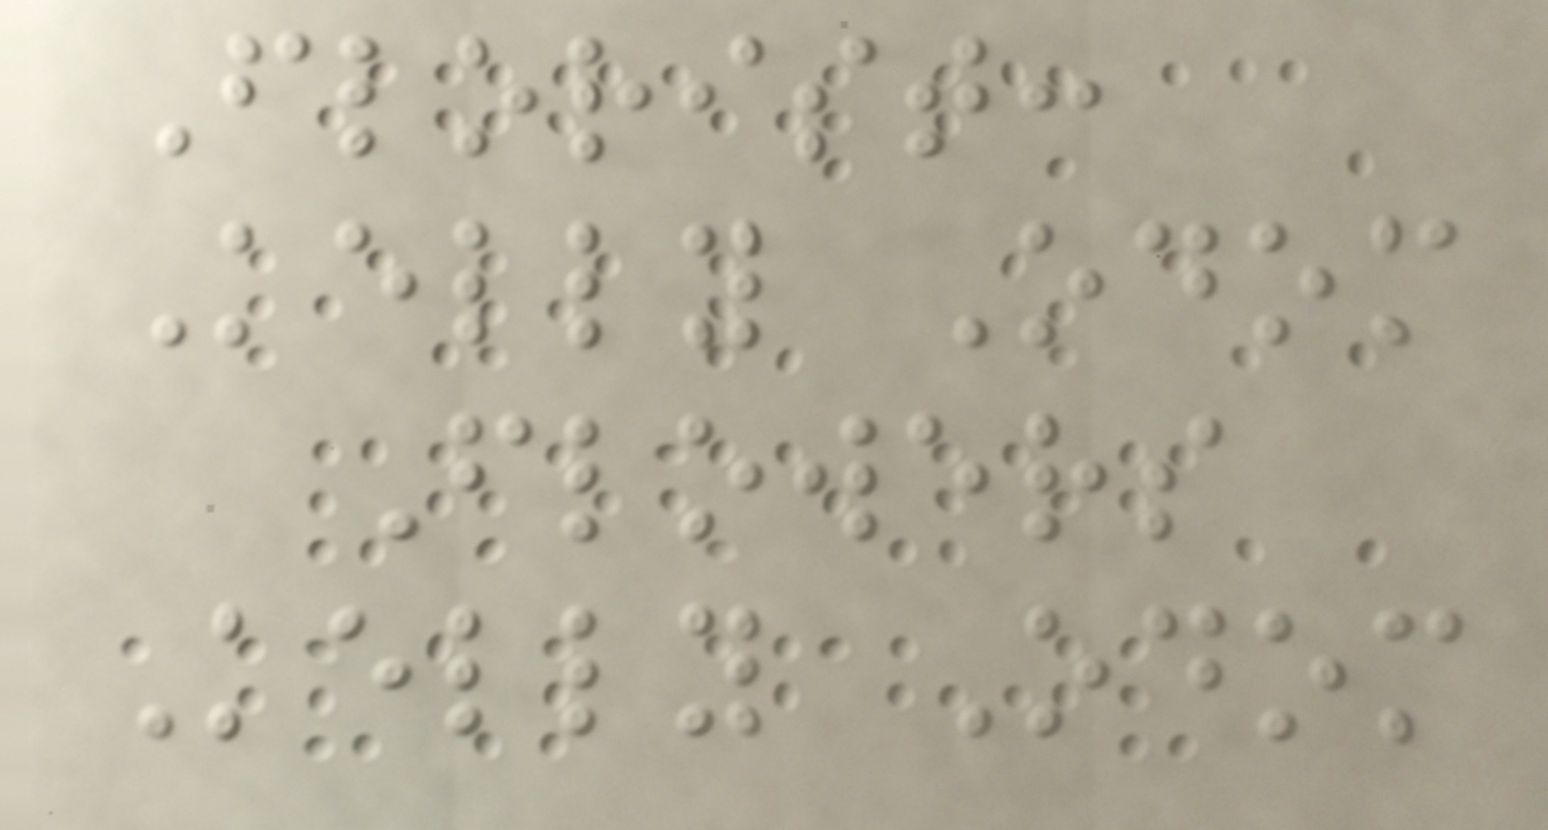Florist:
Kelly Odom
Flowers
Kelly Odom
